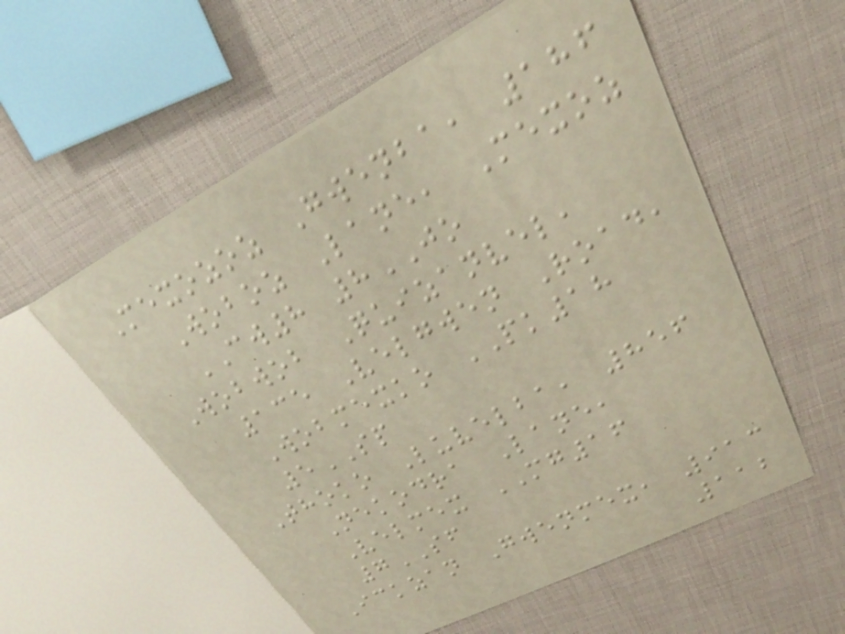Mexozoz Gwenba, 186
Woboz Lane, Mexoz
CW8 8JO
Wobwob Quizanvel,
135 Velgwen Road,
Wobmexko PK18
5SP
Thoko Luvelba, 856
Nekodra Lane,
Velmex MG16
7SF
Ickzan Gwenmex, 913
112
